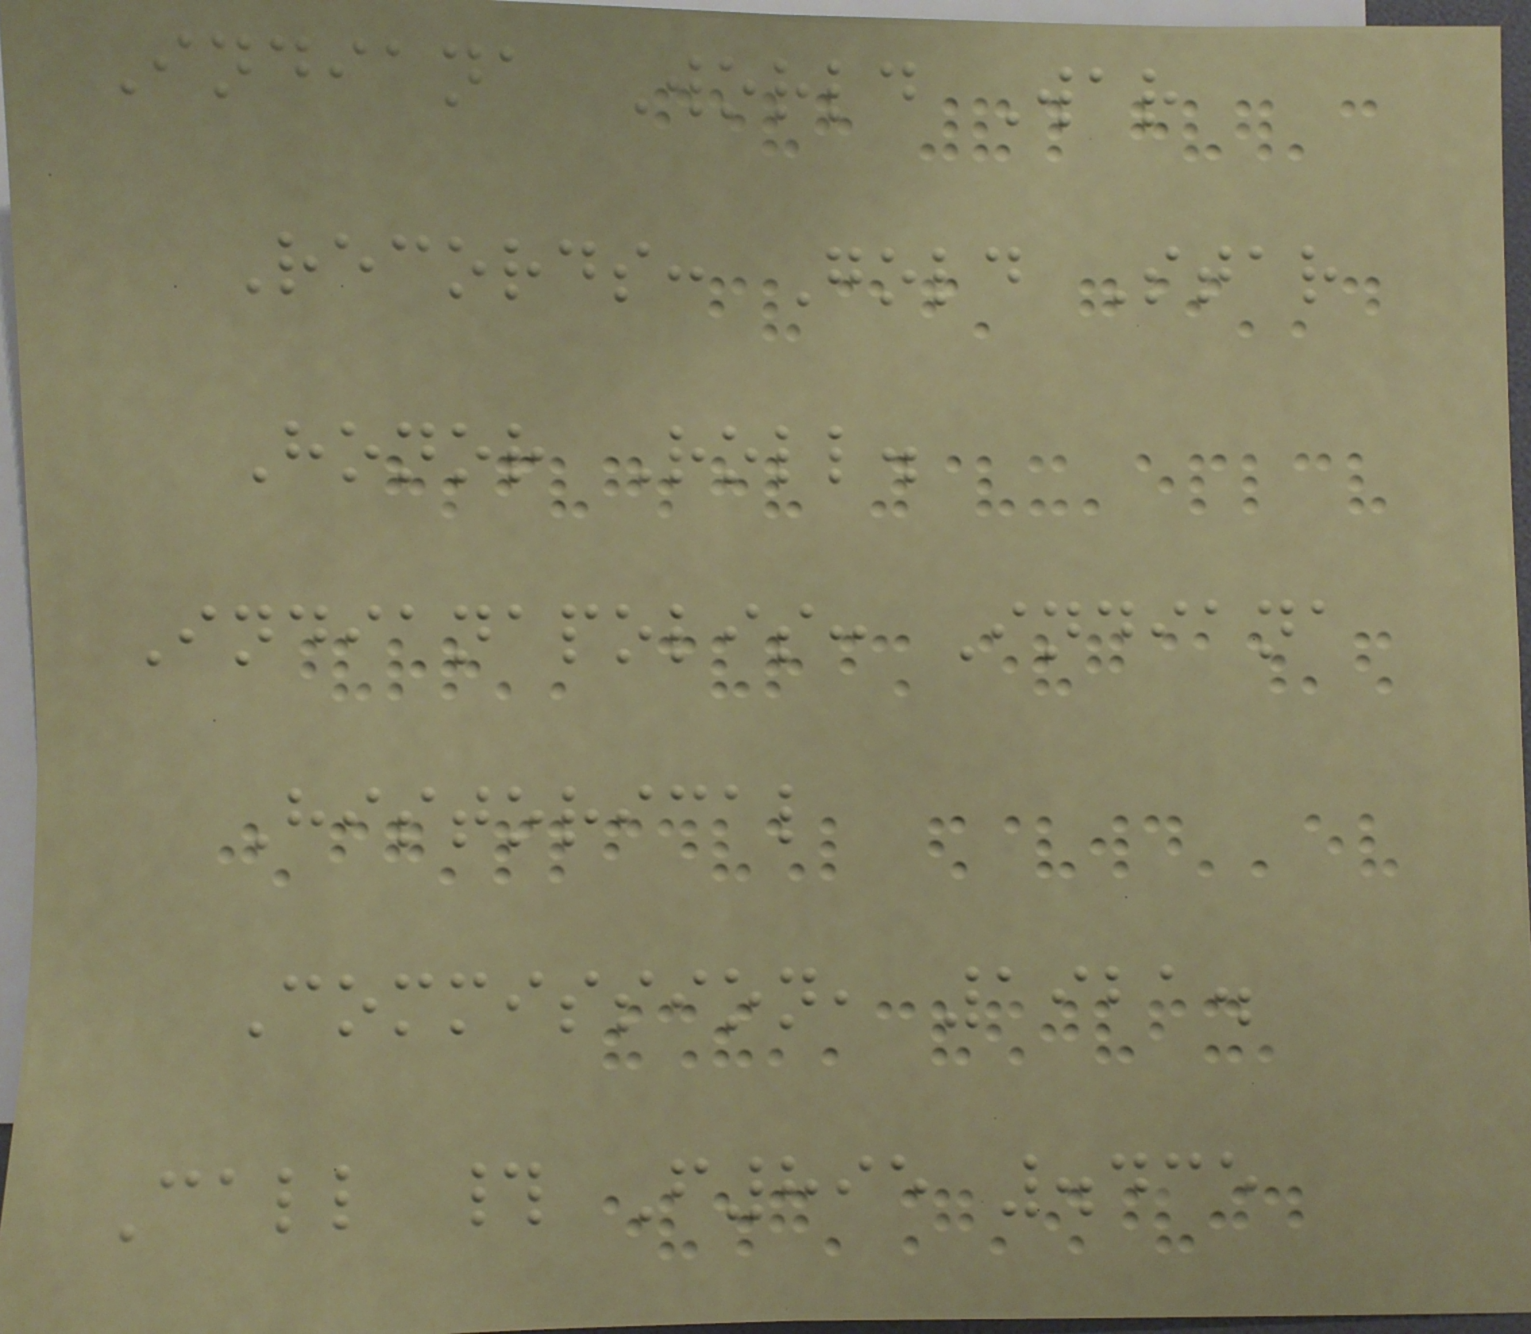Indiana World War
Records: Gold Star
Honor Roll.
Indianapolis: Indiana
Historical
Commission, 1921.
Call # F895 .435
